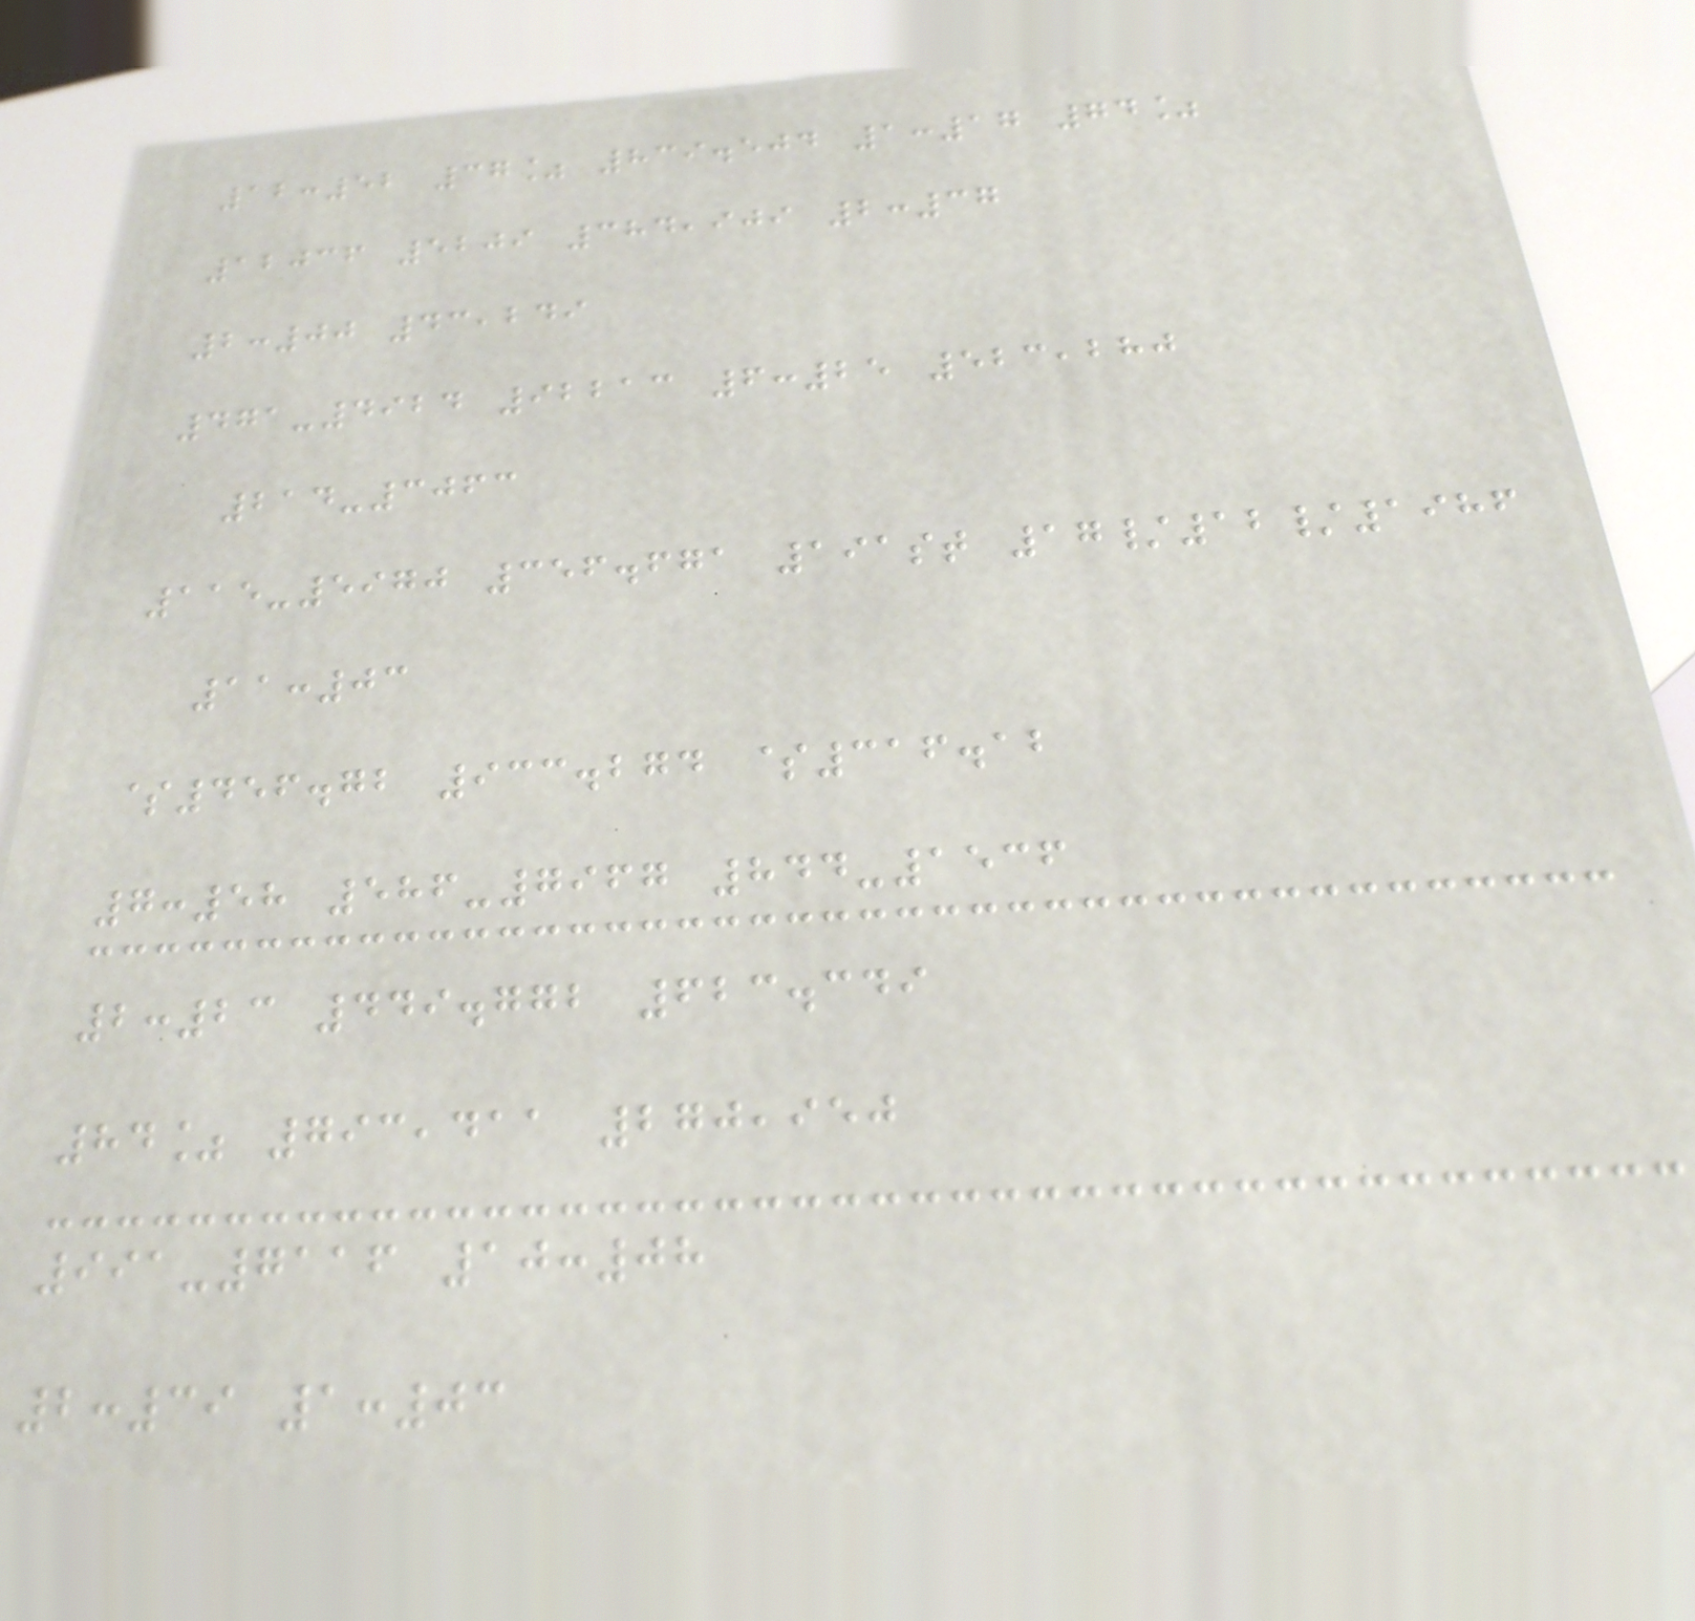12:52 37% 839.504 1:17 74%
12036 5209 384,909 2:37
2:00 43,249
471-4924 92213 6:25 523,280
214-3063
115-5970 356.671 191st 17/12/1986
11:03
$456.72 933.274 $316.12
7:58 586-7967 844-1536
2:23 449.772 623.349
84% 793,411 270,950
991-7116 10:08
2:39 1:03
